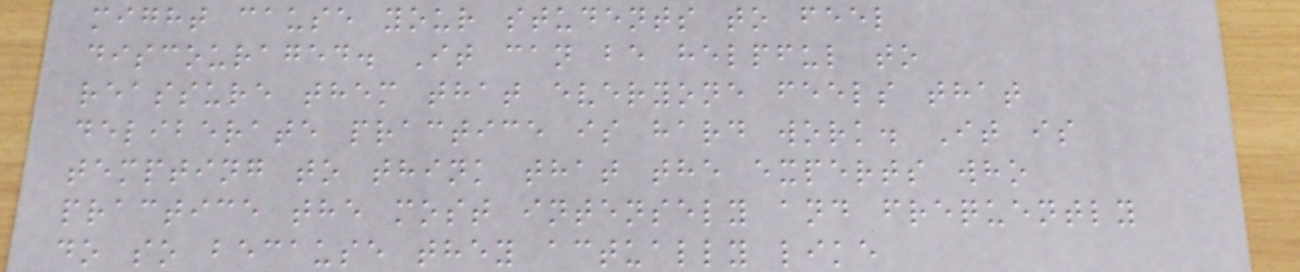might cause your students to feel
discouraged. It can be helpful to
reassure them that everyone feels that
deliberate practice is hard work. It is
tempting to think that the experts who
practice the most intensely and frequently
do so because they actually like
